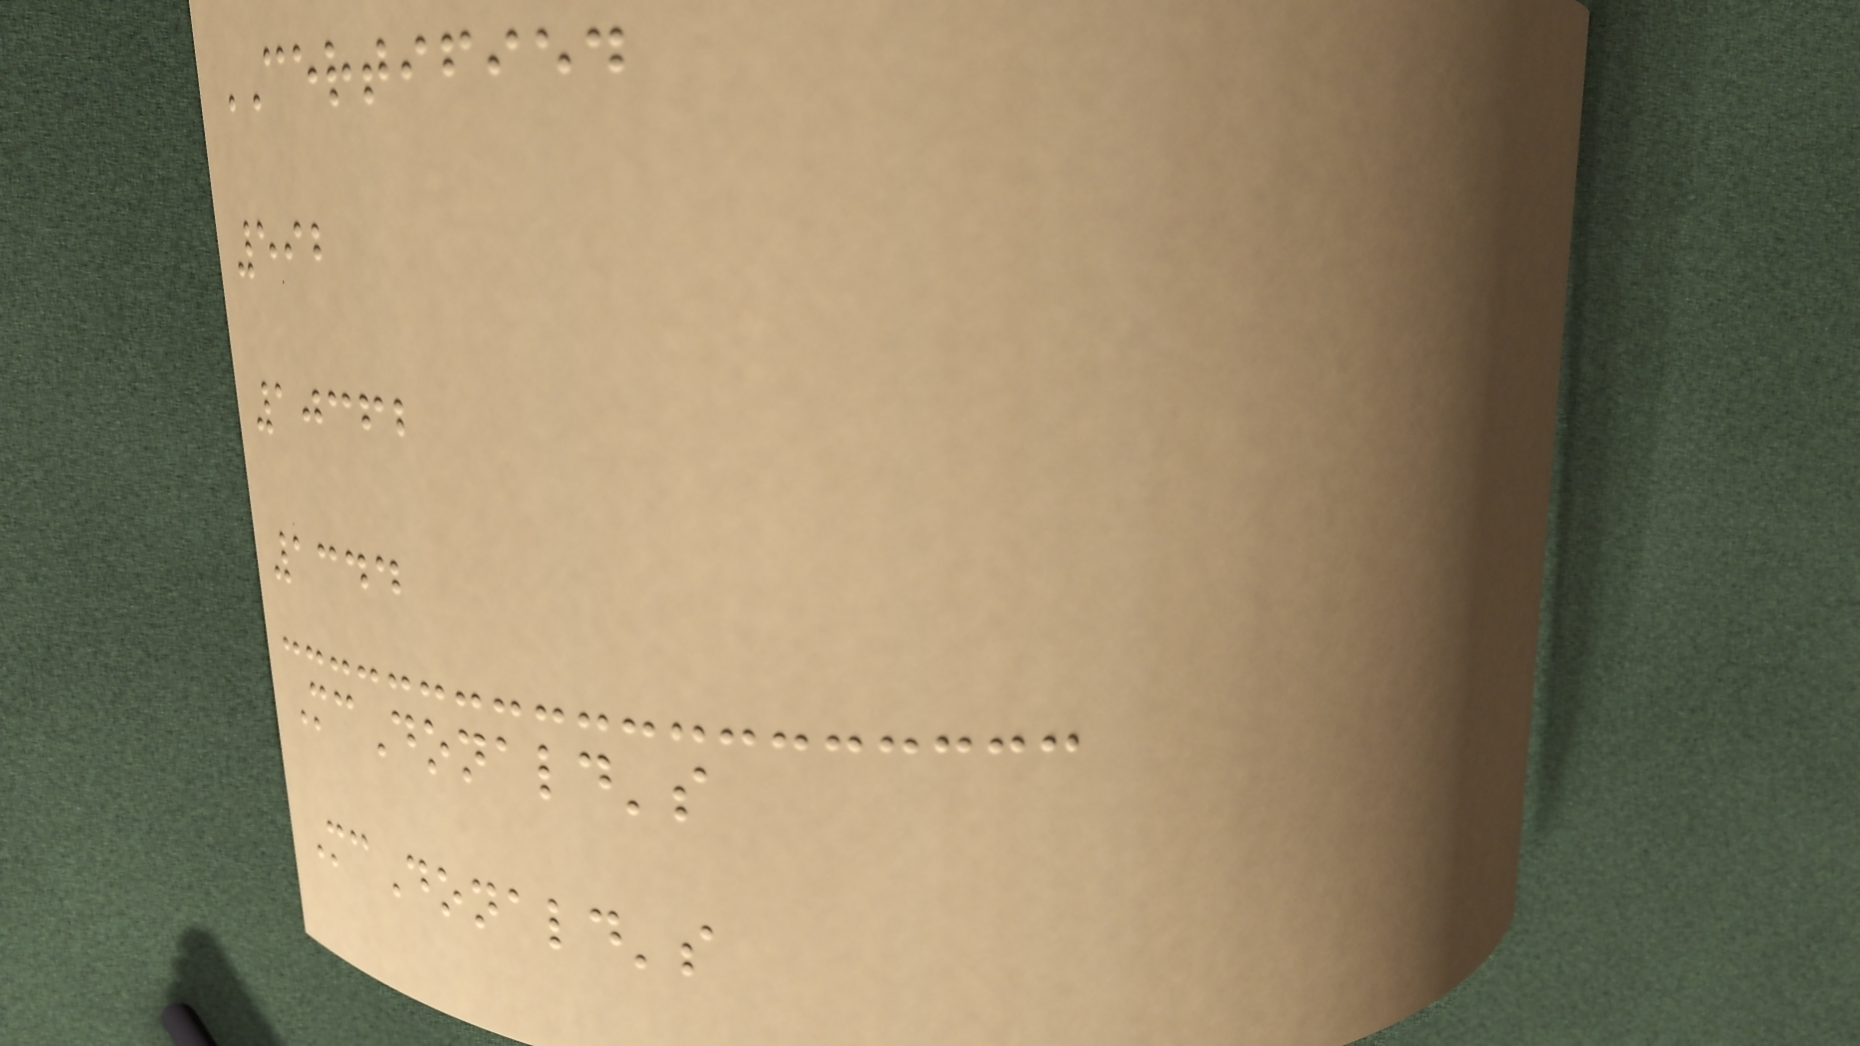CERTIFIED
592
10362
1344
McDonald's
McDonald's
